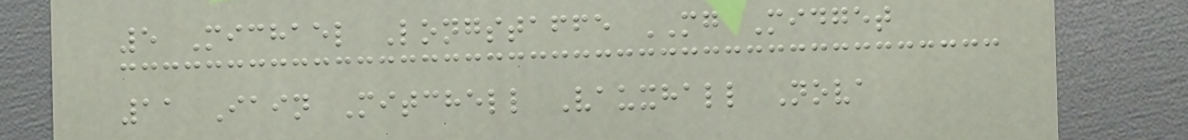5 Michael Longstaffe MG Midget
11 Iain Mitchell Vauxhall Nova
